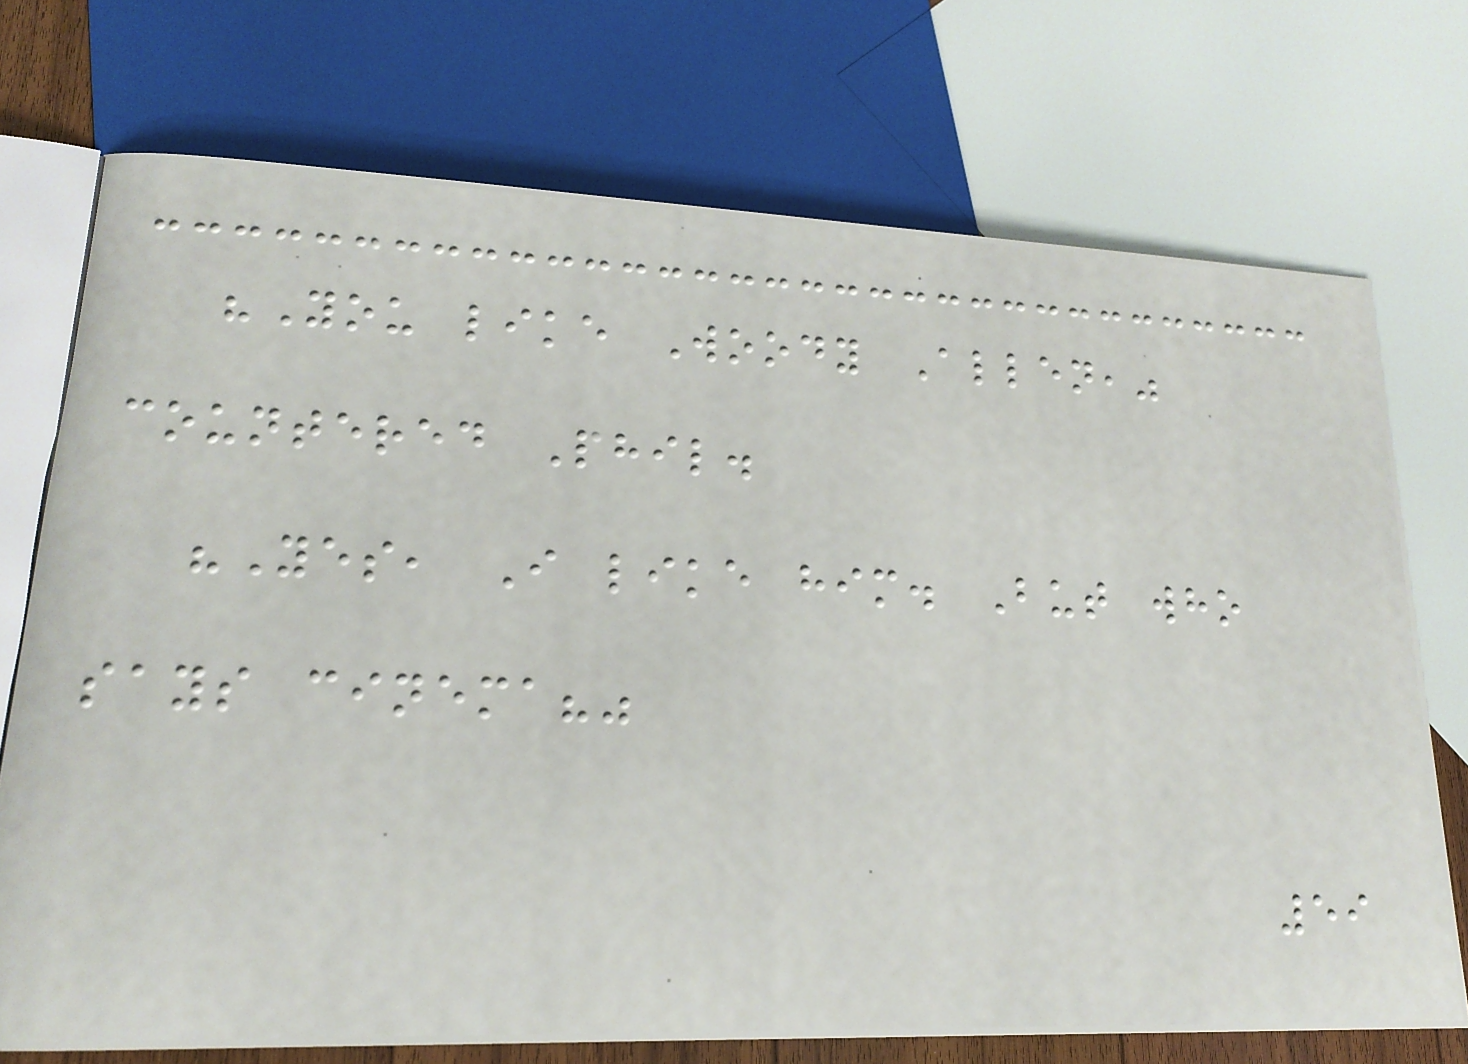"You like Woody Allen,"
countered Phil.
"Yes, I like him. But who
says cinema?"
59
